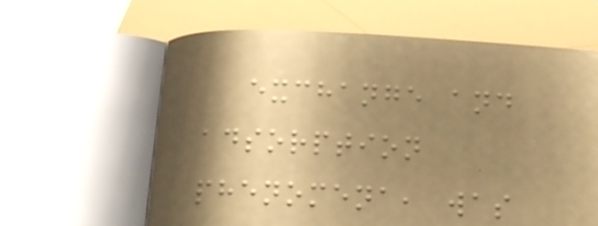exchange and
adsorption
phenomena, was
